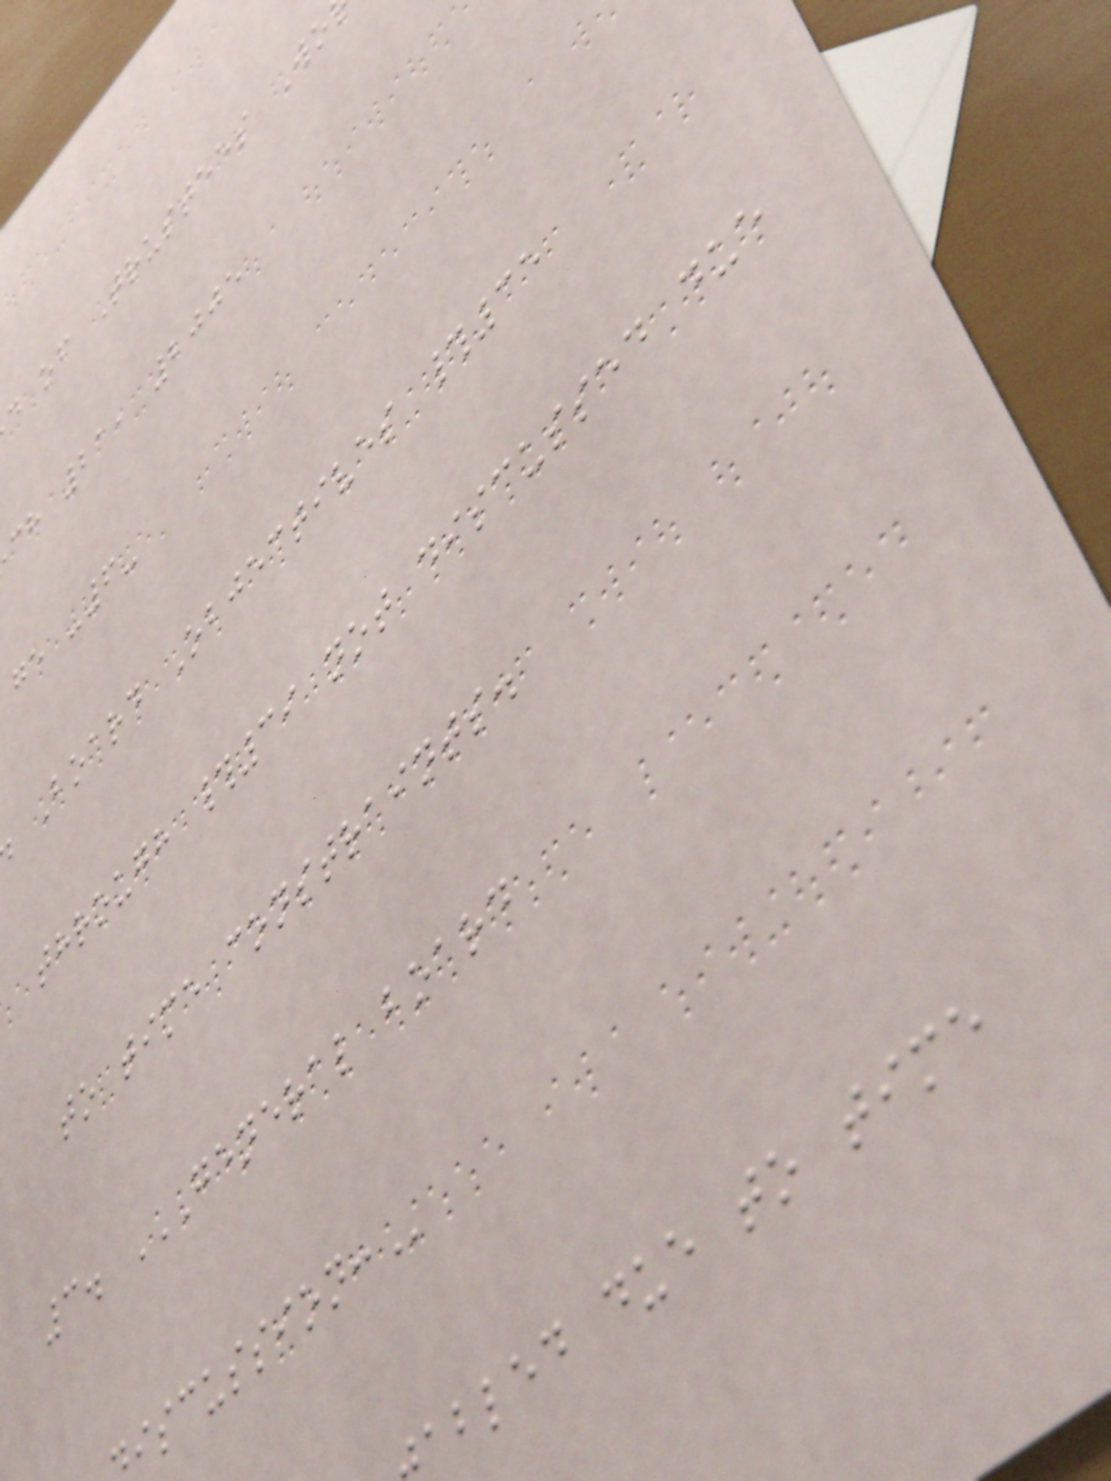d of Trustees Wo
ch 21, 2005
ge -6-
Board Objectives #35
through #39 not discussed due
to time constraints.
3. GENERAL BOARD
abled due to time
